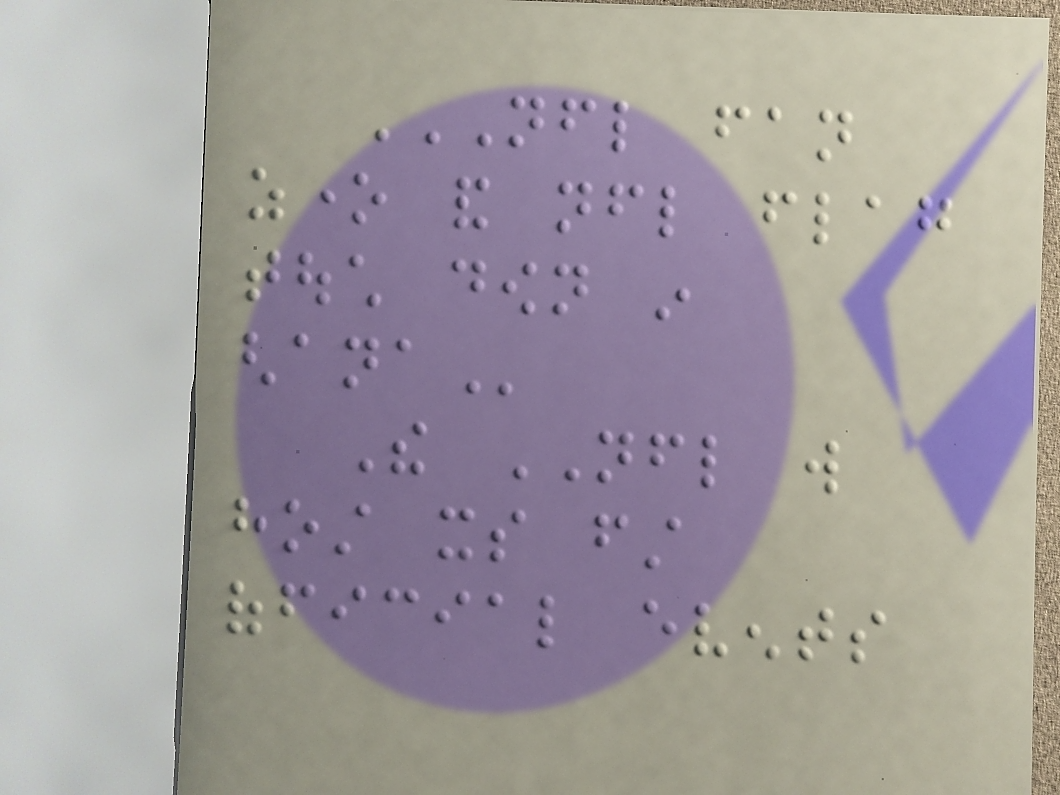NFL FAN
ZONE AND NFL FLAG
TOUCH DOWN IN
GHANA
The NFL will
host its first
official events
